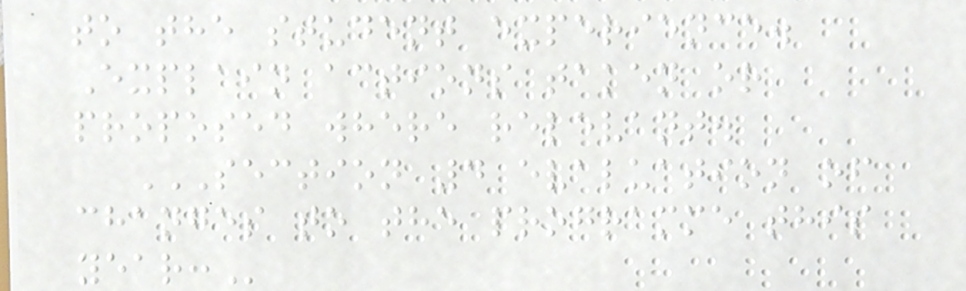to the student experience.
Explain actions taken or
proposed where relevant.
SECTION 4 EVALUATION OF
CHANGES TO THE PROGRAMME THIS
YEAR:
